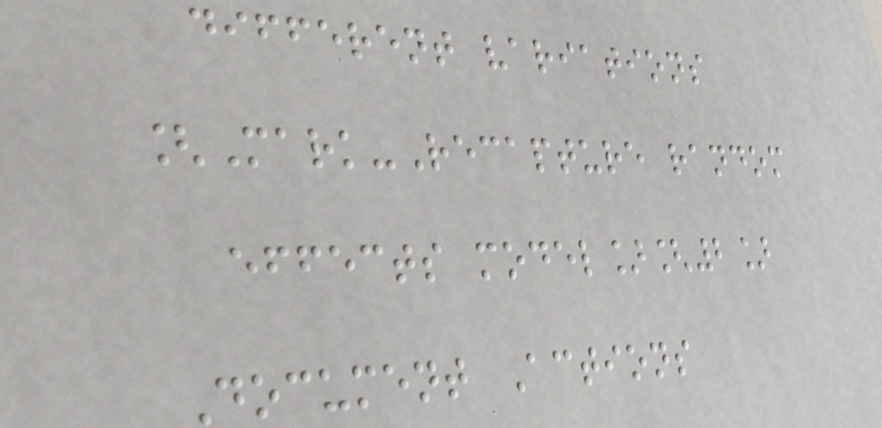different variations
[Mark-Recapture random
effects model][2]
Document Actions
